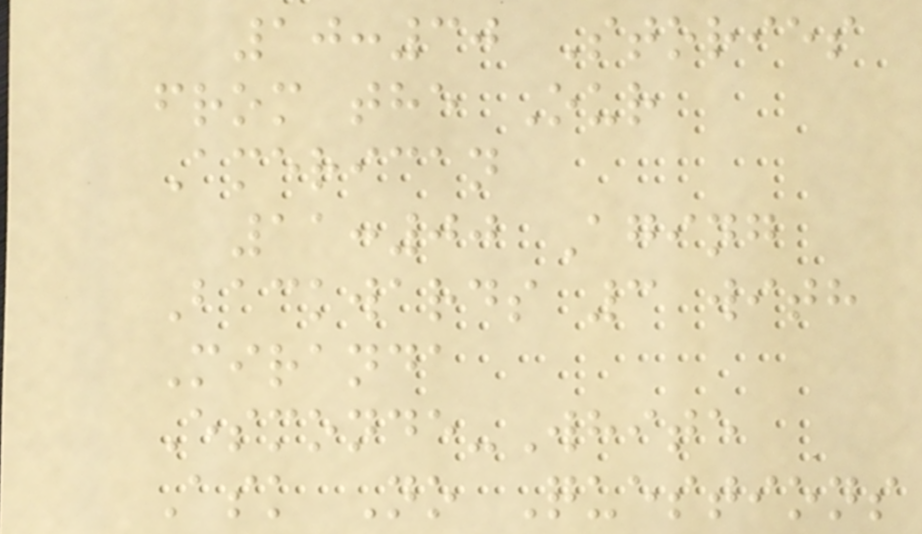10:30 Stories
from the Our
American
11:00 Aging
Backwards 3 with
Miranda
Esmonde-White
Ask No Questions
